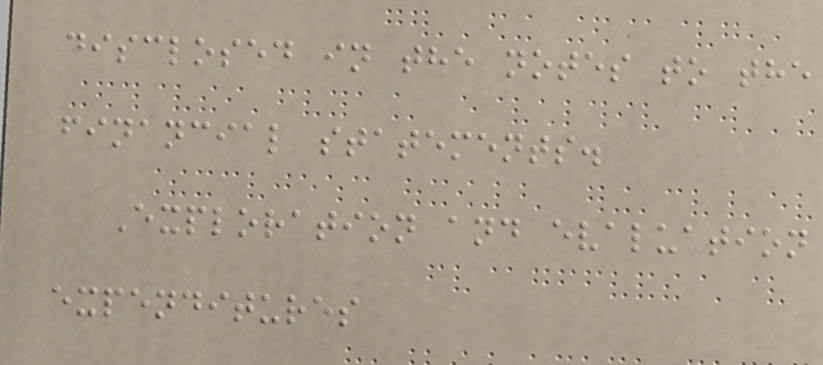disclosed in the notes to the
financial statements.
Exploration and evaluation
expenditures
